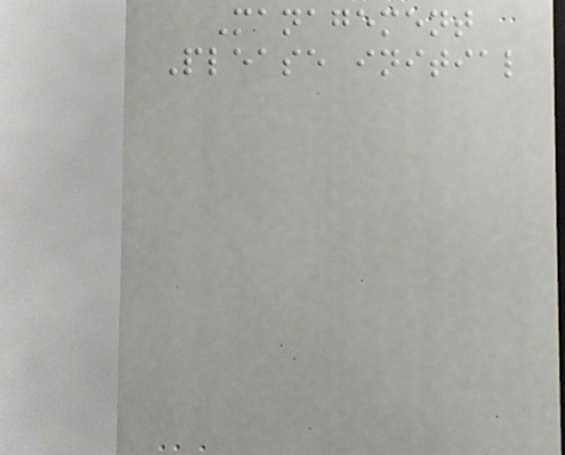Management
Please initial
